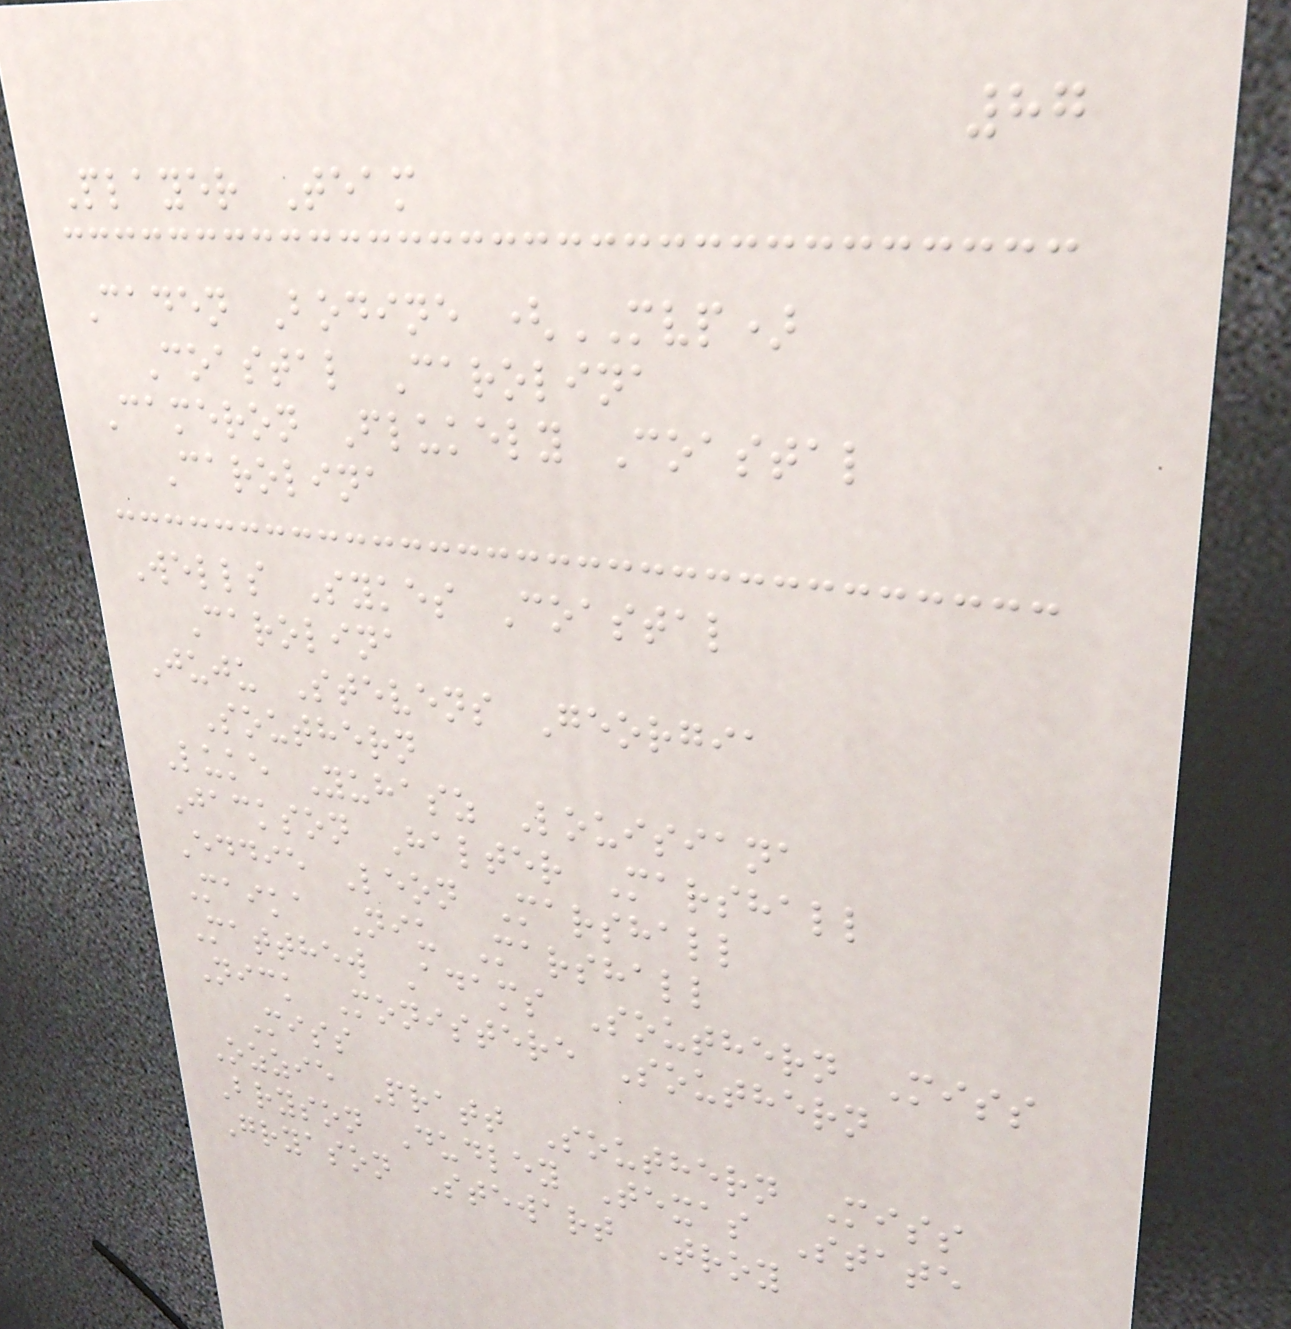87
Player Team
Caden Bodine (MVP)
Coastal Carolina
Cameron Flukely Coastal
Carolina
Wells Sykes Coastal
Carolina
Juju Stevens Georgia
Southern
Luke Yuhasz Louisiana
Jackson Halter Marshall
Eddie Leon Marshall
Maika Niu Marshall
Matthew Adams Southern Miss
Nick Monistere Southern
Miss
Ozzie Pratt Southern Miss
Bryson Dudley Texas State
Gryason Stewart Troy
